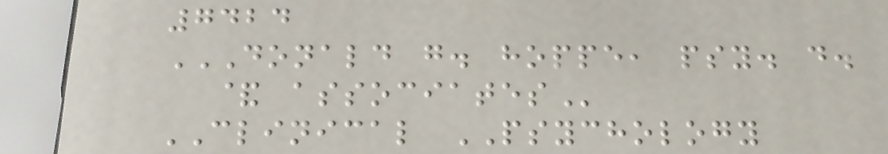7424
DONALD G. HOPPE, PSY. D.
& ASSOCIATES
CLINICAL PSYCHOLOGY
